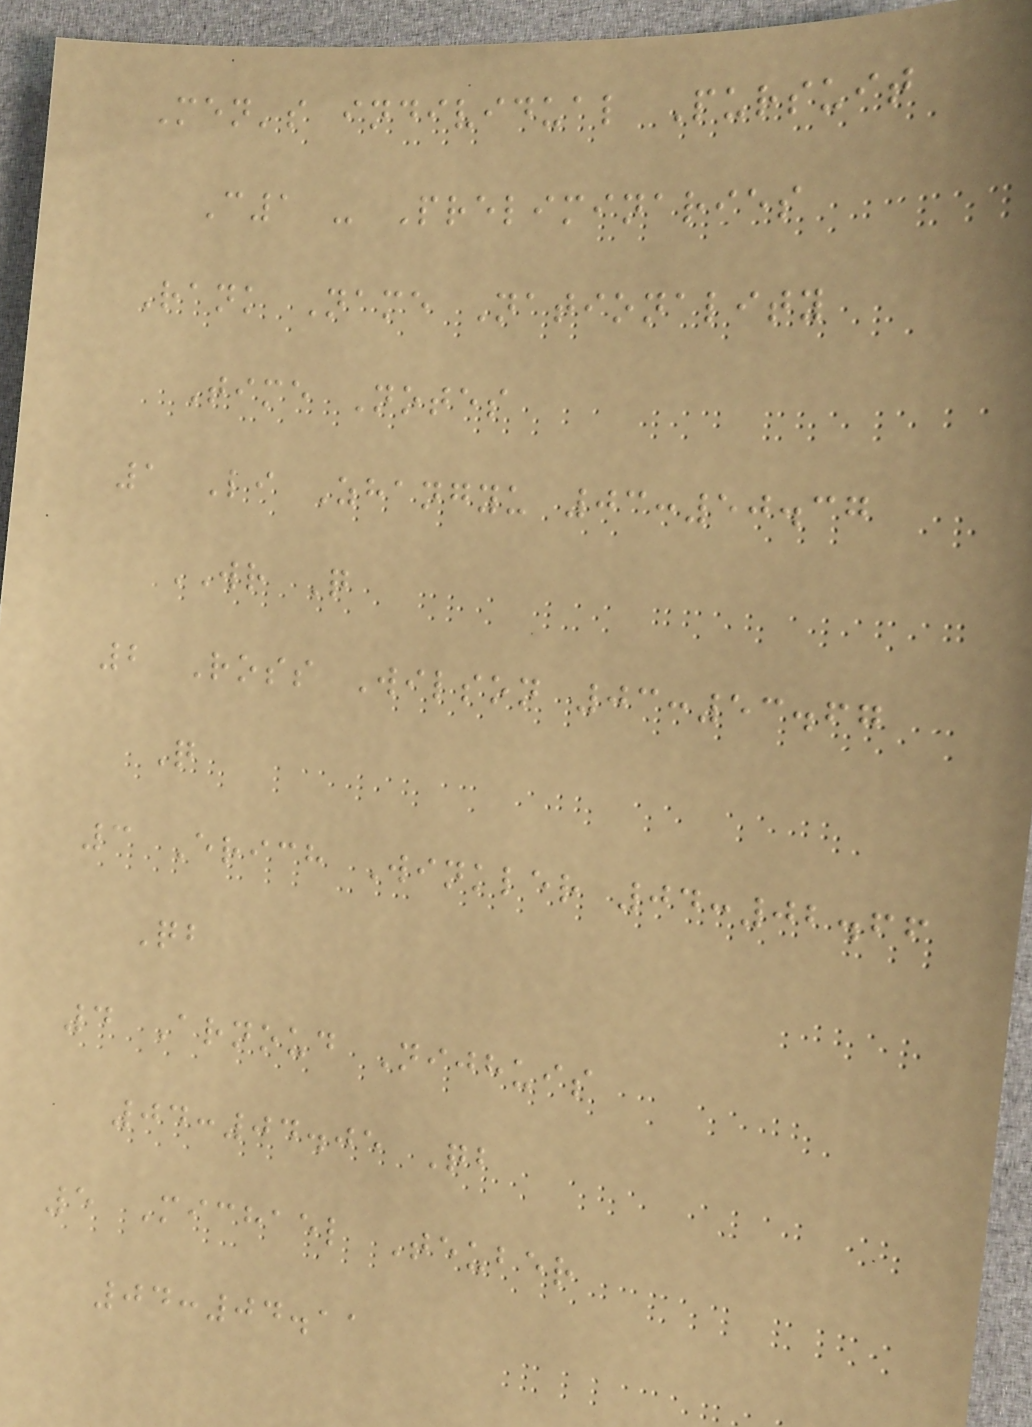Men's individual Pursuit
C1 - Preliminaries
Rank Name Nationality
Time Notes
1 Li Zhangyu 03:50.37
WR Q
2 Ross Wilson 03:53.67
Q
3 Erich Winkler 04:02.66
Qb
4 Arnoud Nijhuis
04:04.05 Qb
5 Michael Teuber
04:04.11
